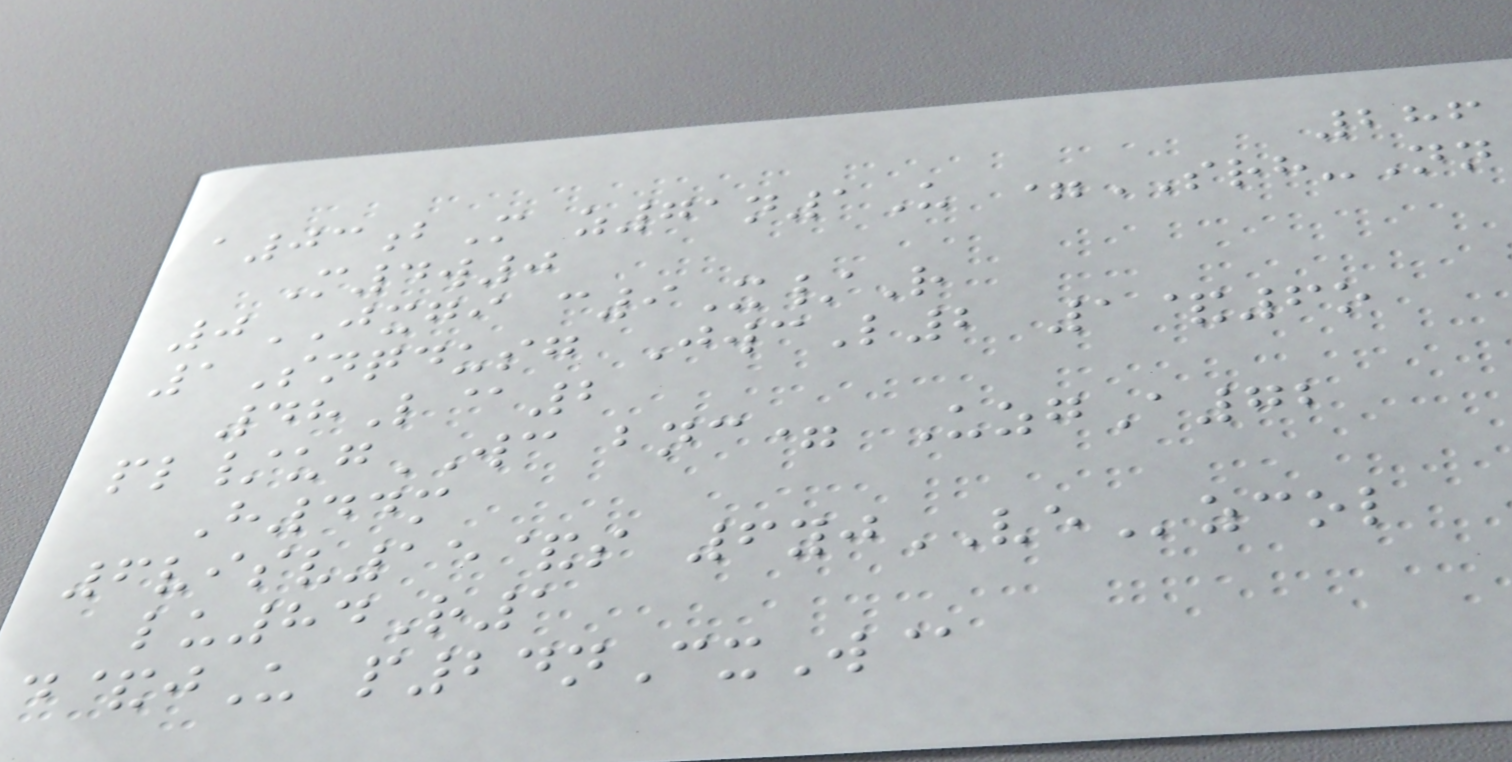286
a03bM z71n1U =SRH-Nn
M4w0
0JXGI c9X/R
1Snqdusg JwcL2 1&6o
48L@2
pl/ugWC bnc= UzgA72
H44m
6visv15&s 6yjVEzcol
lu84R1
d&jU p24nCxW@
